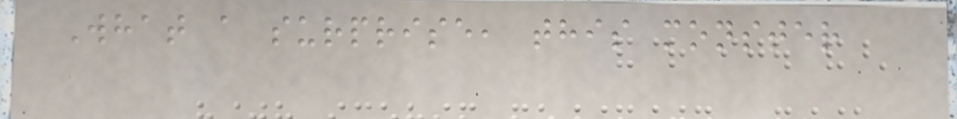What a surprise, this monster
